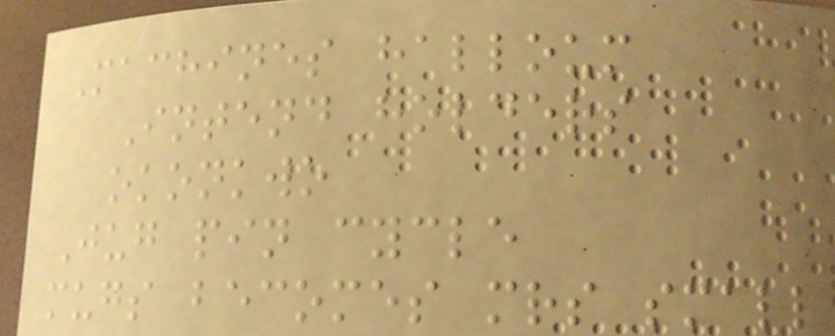Machines halloum
Intend holders
okonkwo
Jug pin cycle
mugs becomes mrs small
